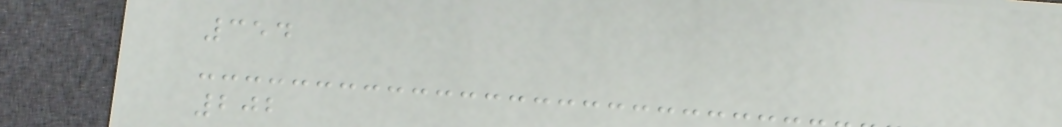354
202
